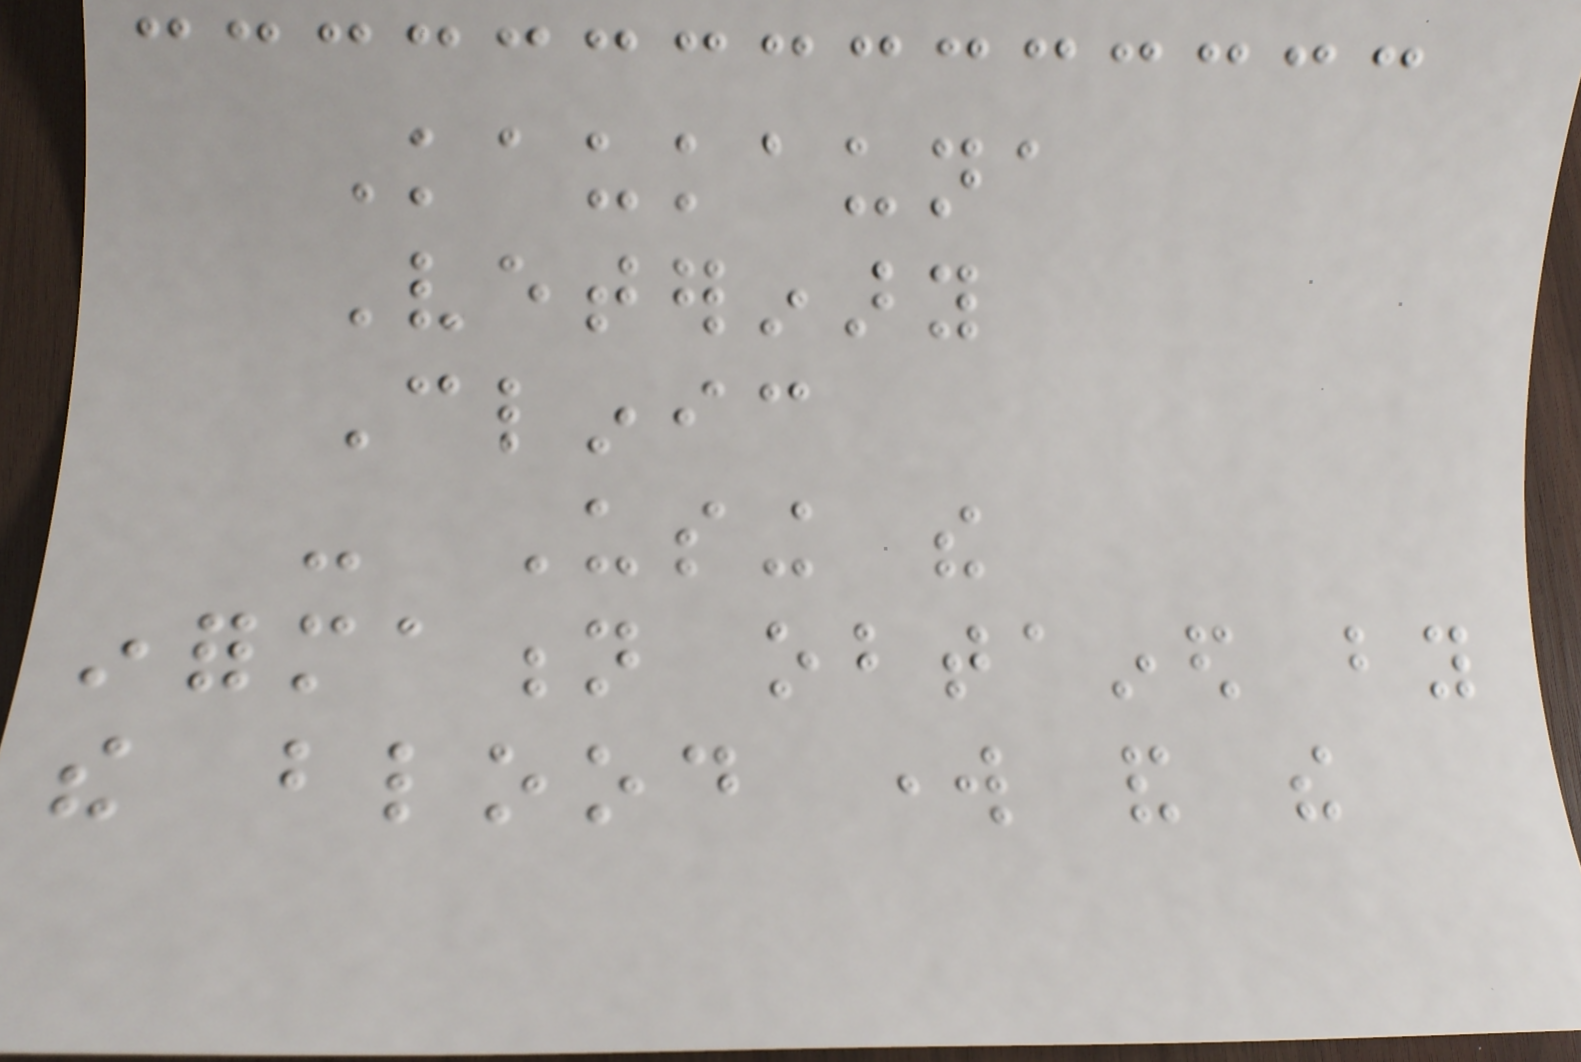Kaukauna
Veterinary
Clinic
- Using the
information obtained by
the blood work and the
